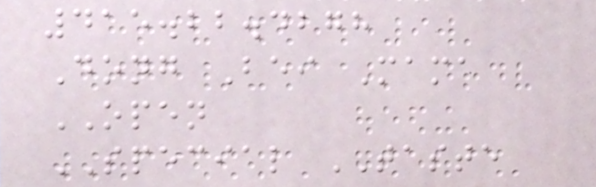415.22.4278
Dong Bei Mama
OPEN
SPECIAL TASTE
